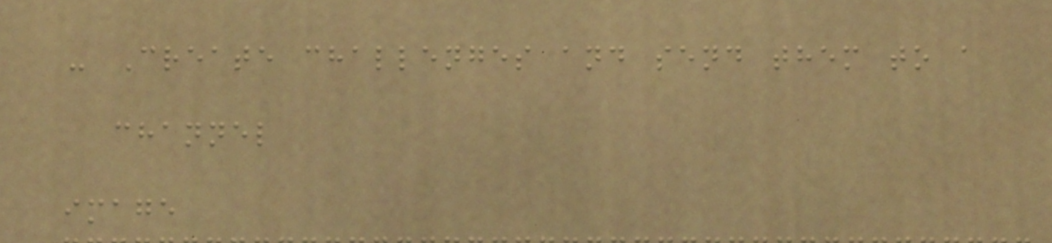- Create challenges and send them to a
channel
image
